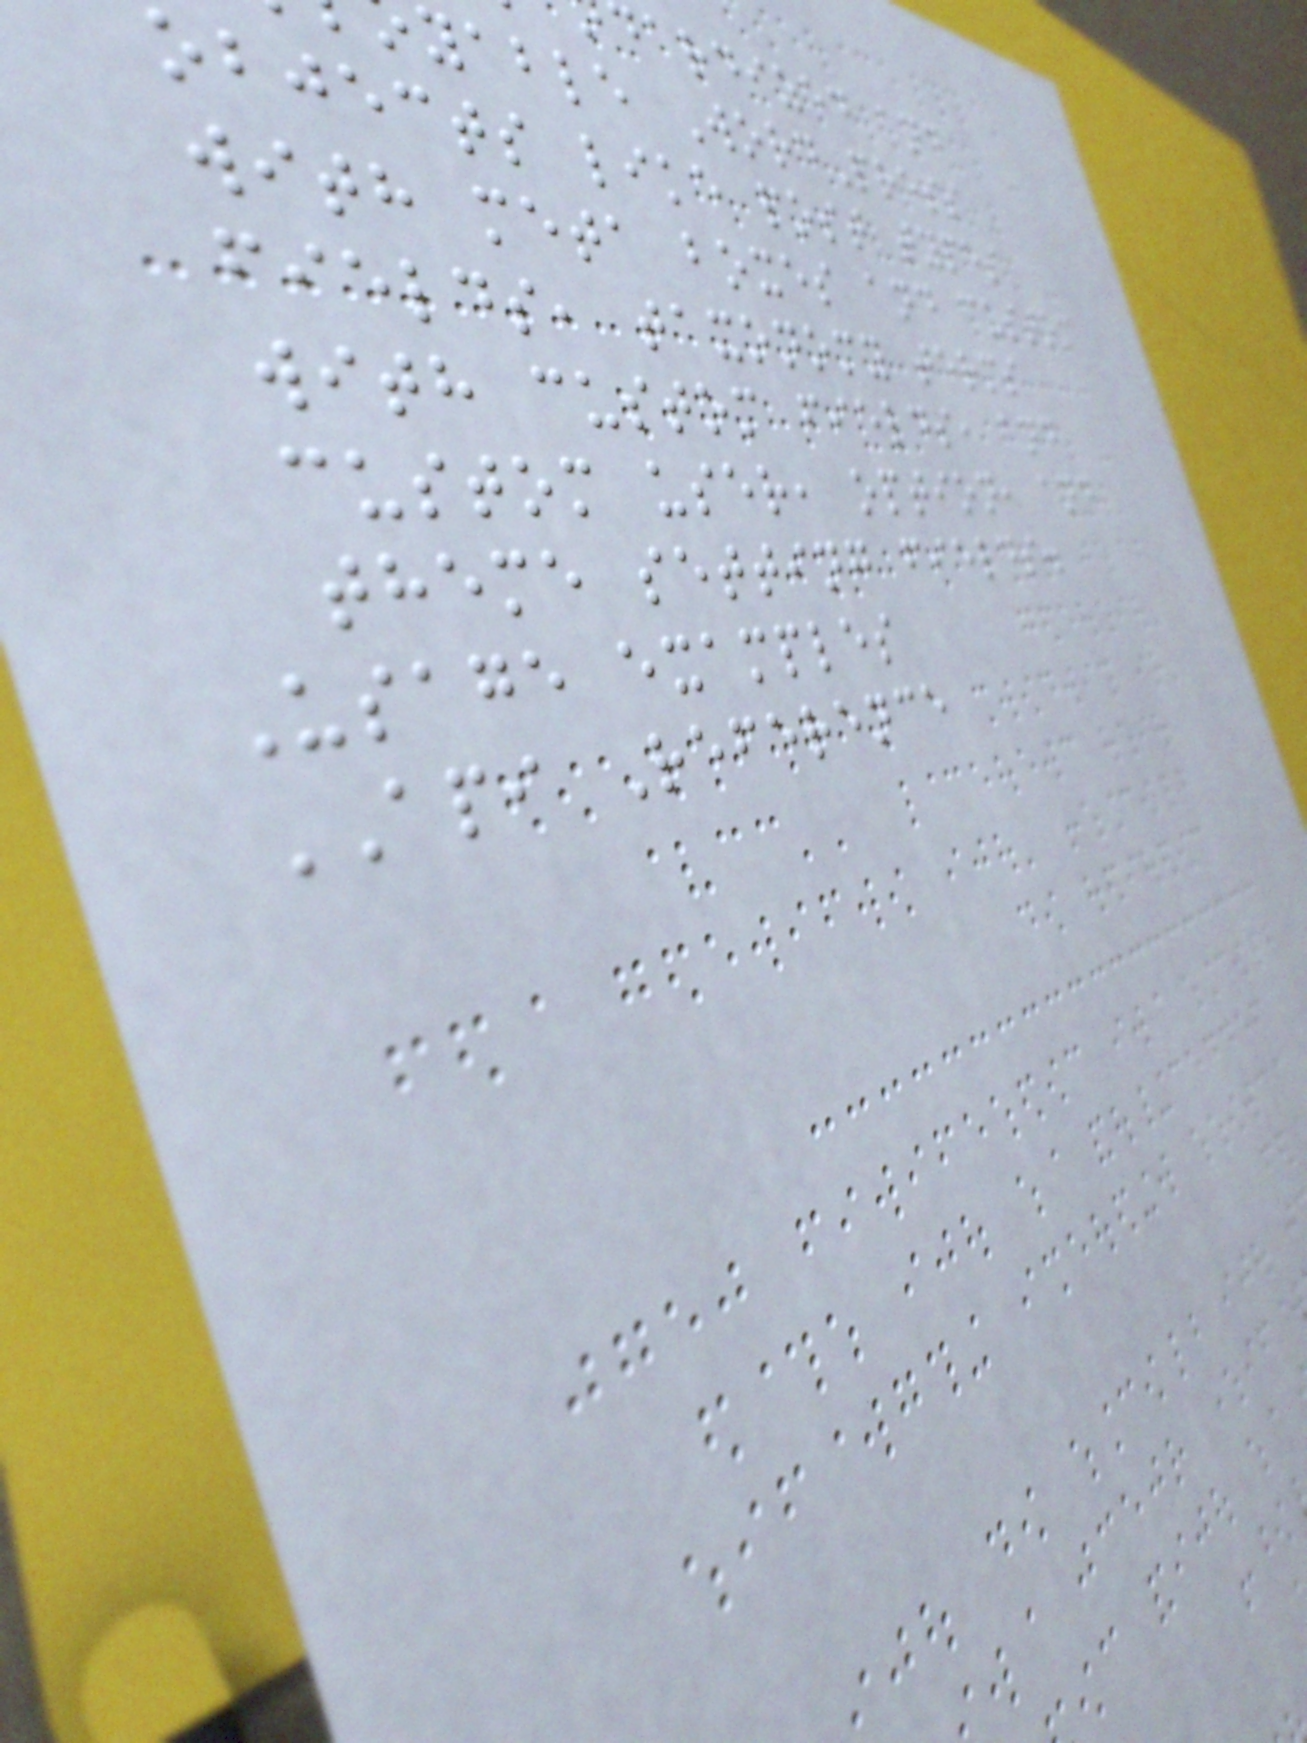dardized and
yable WordPress
objects like post types
with meta boxes and custom
fields, taxonomy terms
with custom fields, and
custom user, option, and
theme setting fields.
Usage examples
API Reference
